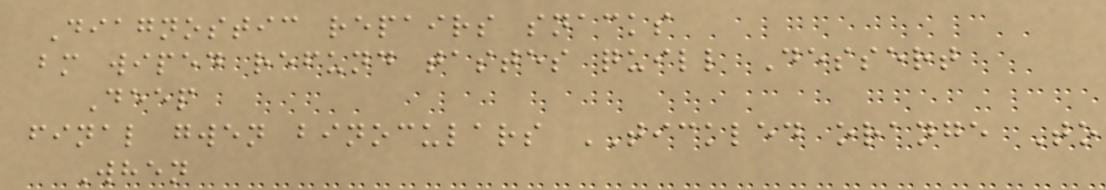Diagnostic repairs snacks
bm wiped refund tastes quill Dessert
Deep
final gwen binoculars TICKLED orange To
When
